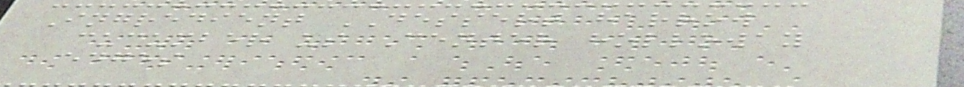Ingredient DESSERT harrow
cucumber us Center holloway
edges
